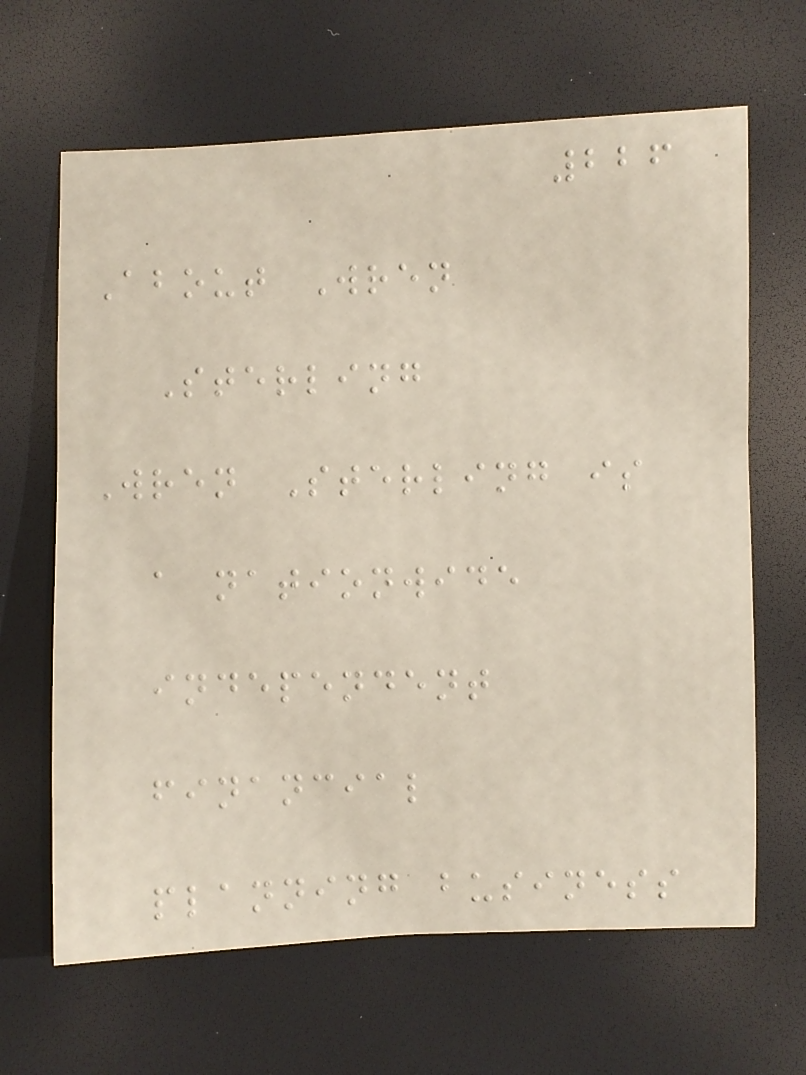226
About Wren
Sterling
Wren Sterling is
a nationwide
independent
financial
planning business
